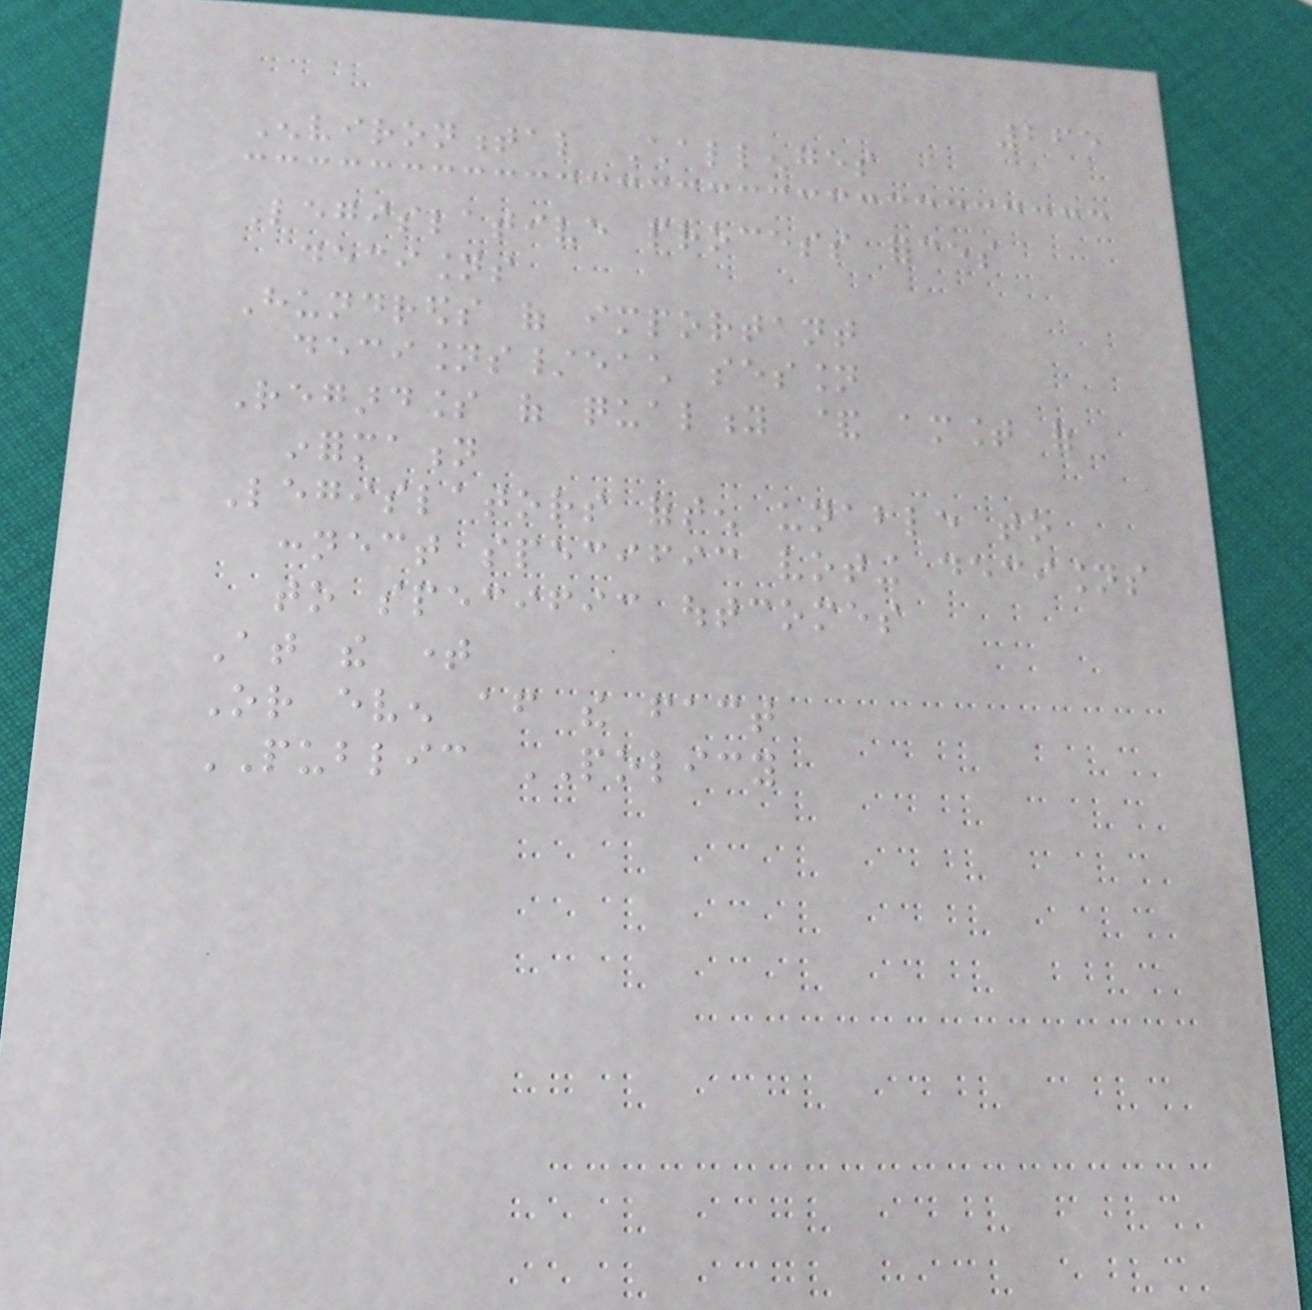265
Environmental Challenges
Legislative process forces
decisions
Hundreds of important
decisions/each session
Regardless of quality & amount of
information
Legislators often unable to
connect specific voting decisions
to specific outcomes
At the time
Or even after the fact
PUBLIC POLICY
